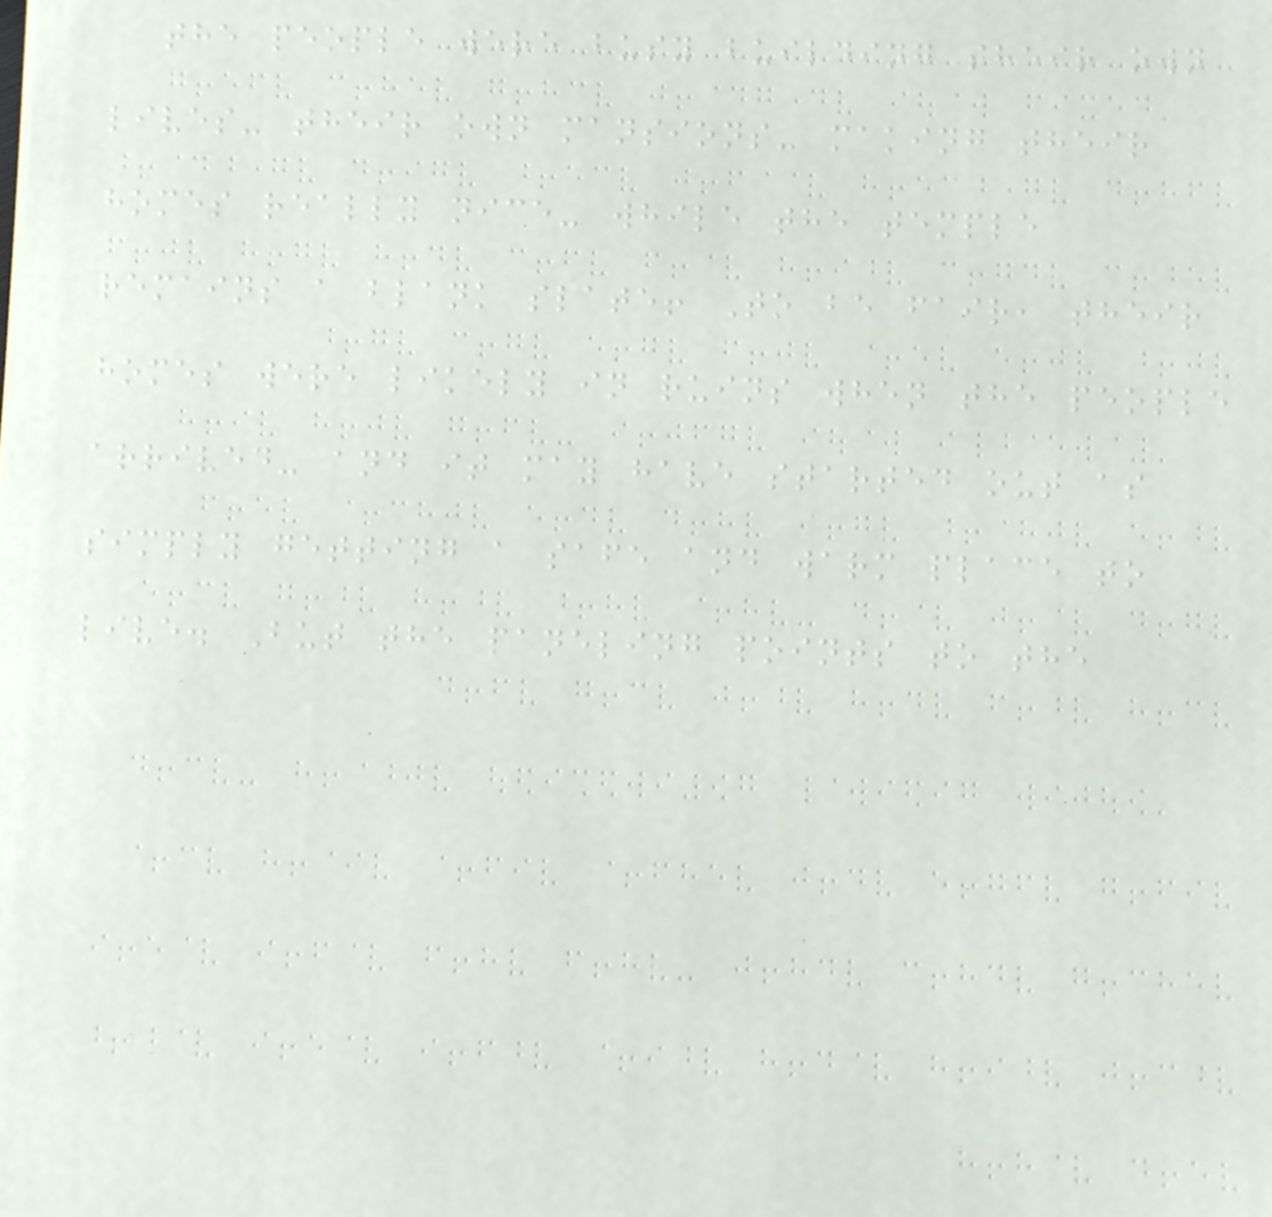the people were busy building their own
lives- their own mansions- making their
homes really nice- while the temple
remains a blank slate! To be fair, their
homes were likely in ruins when the people
arrived- and it may have started out as
simply getting a safe and warm place to
live. But the paneling points to the
